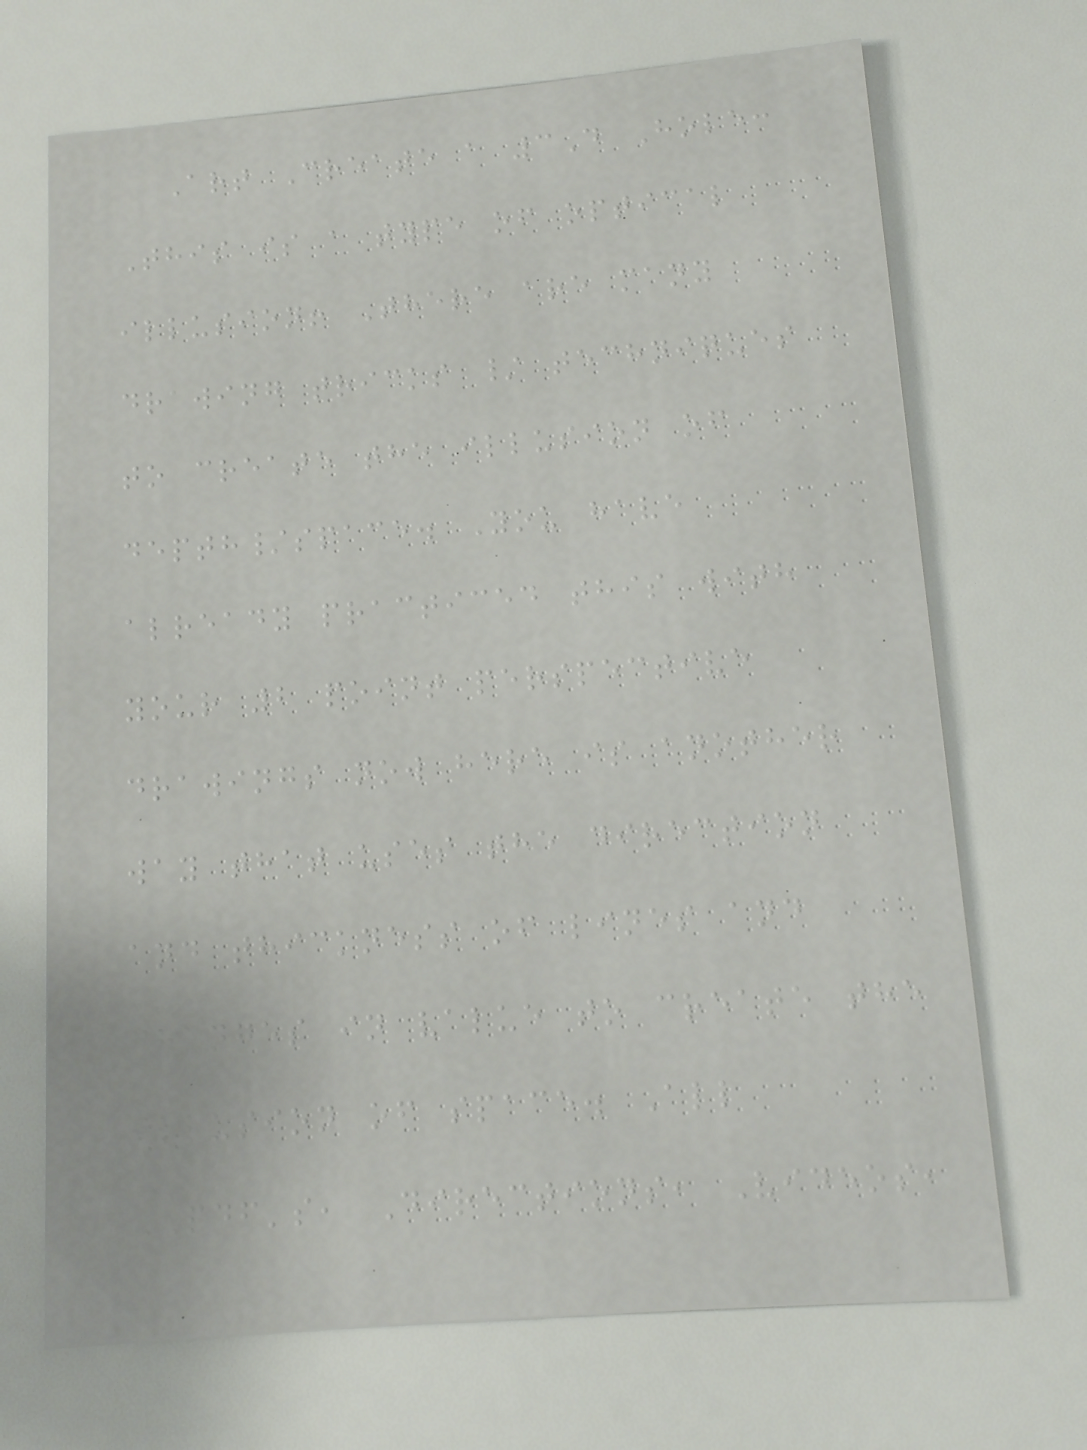Art Create a 3D Hole:
This is a type of optical
illusion! There are many
drawing tricks / techniques
to create the illusion of
depth/space. You have
already practiced this with
your 2 point perspective
drawings now here is another
way that uses the direction
and thickness of lines and
changes in value to create the
illusion of space. All
PDF's, Directions, Videos,
